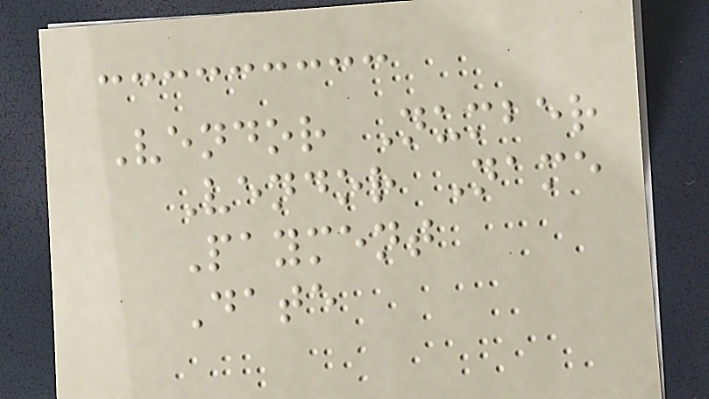Vendor Number
Vendor Name
Payment
Date
